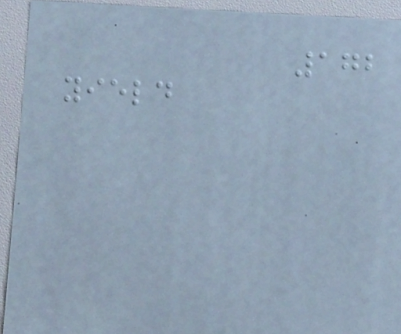172
yield
